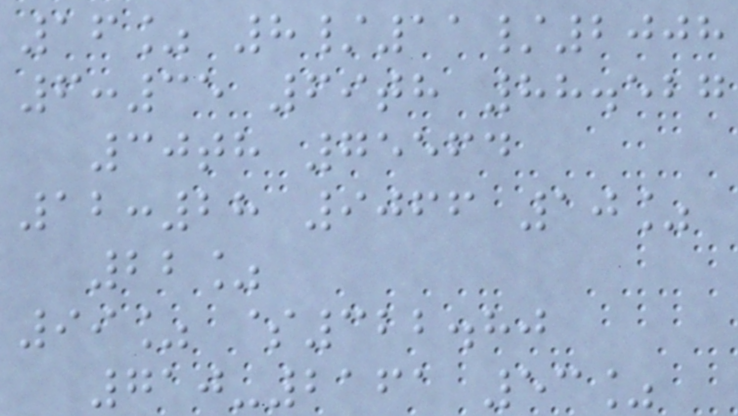16% 8/11/2008
6:35 69th 88.527
30th 75564
12:28 9066 10%
22%
99% $322.80
710-2161 53%
